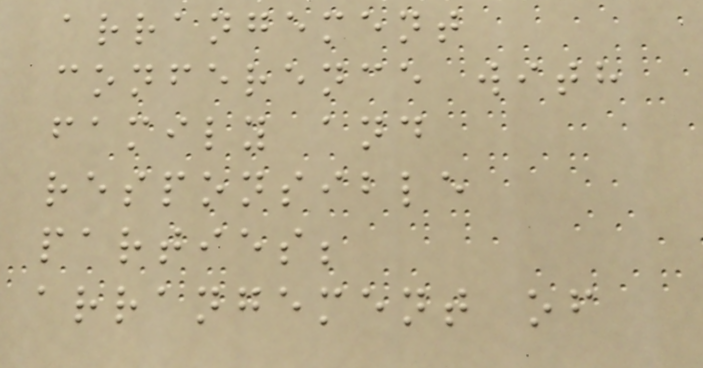arrangement
conference with
family and
responsible
parties;
arrangement of
